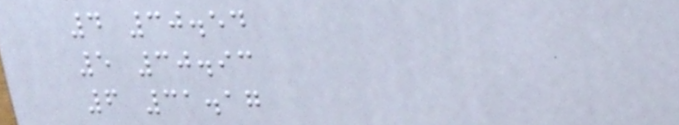4 30.54
5 30.93
6 31.17
